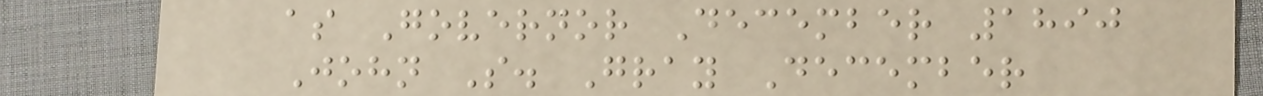as Governor December 1890
John S. Gray December
